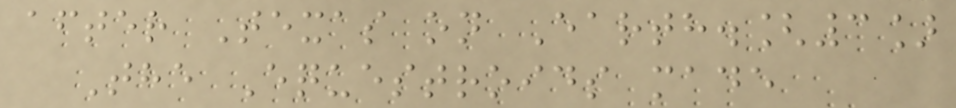after Texas on Earth.[3]
The Equestroids made
